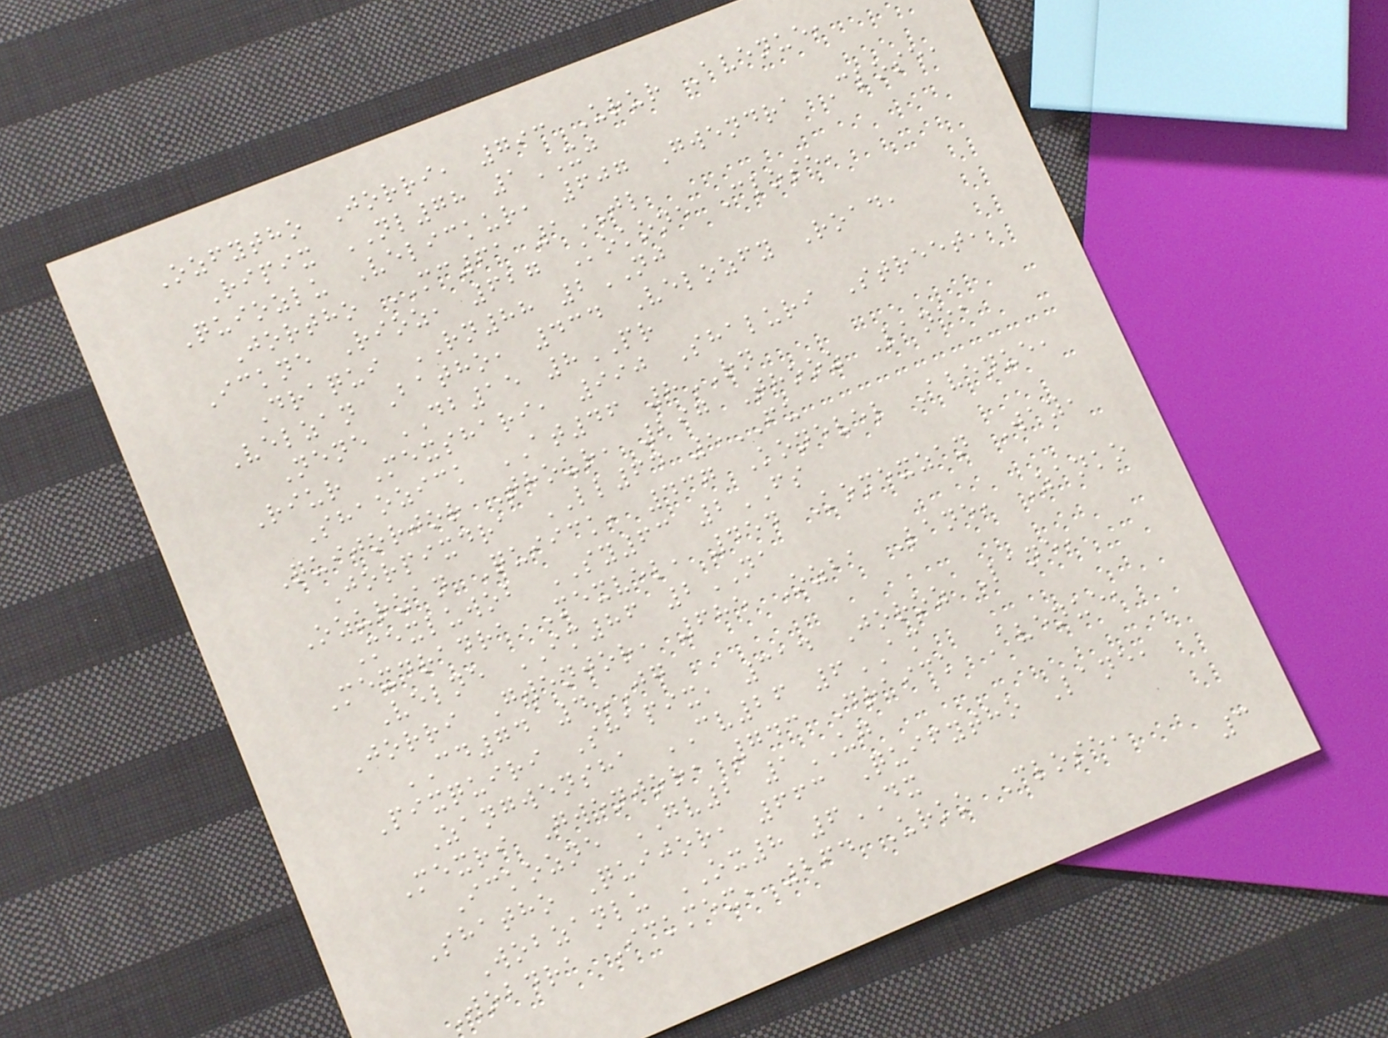Ozfytho Jorri, 793 Urur Avenue,
Ripix NL78 1XJ
Quiozlu Velickur, 607 Gwendra Close,
Jortho MC61 1JL
Ickne Rioz, 627 Kokone Close,
Draqui RN88 2NJ
Velzan Batho, 434 Velozfy Road,
Nene DB15 8PR
Riur Mexshari, 990 Shaluri Street,
Shaozick AT46 8RN
Quijorjor Thour, 297 Thooz Lane,
Jorpixdra LL64 5FU
Ozurzan Quiick, 437 Konevel Avenue,
Mexluwob SY63 2FS
Mexdradra Mexvel, 454 Komexzan Way,
Velne IM86 2NA
Jorri Gwenjor, 685 Ozba Lane, Zanko
CD74 4JG
Pixquiri Shapix, 314 Joroz Lane,
Zangwensha CV26 6AM
Mexri Gwenjor, 743 Draick Avenue,
Ickozne GV2 1UG
Shatho Quijor, 663 Quifytho Lane,
Wobzanlu OX8 6DX
Wobdra Ickmex, 264 Urko Close,
3
